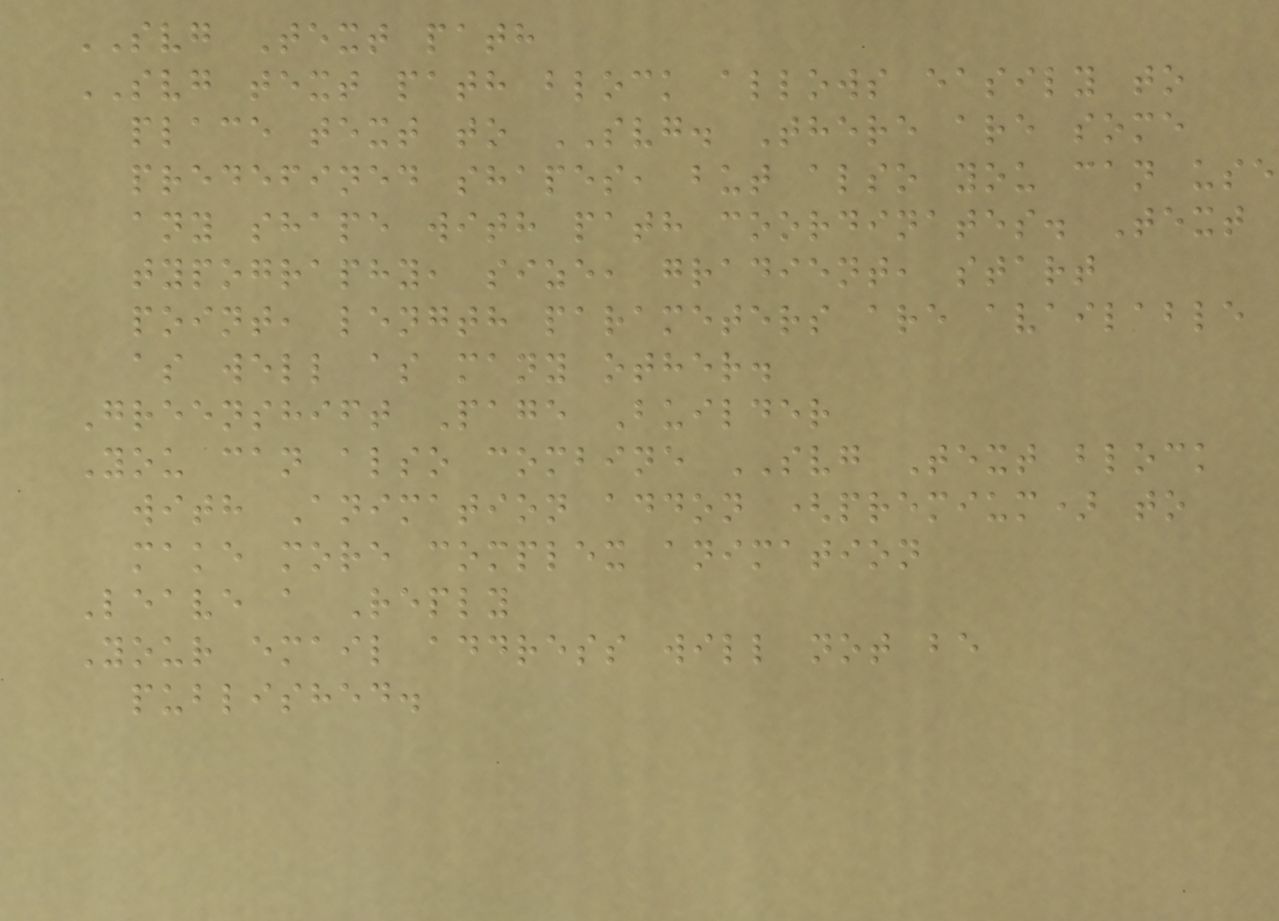SVG Text path
SVG text path block allows easily to
place text to SVG. There are some
predefined shapes, but also you can use
any shape with path coordinates. Text
typography, size, gradient, start
point, length parameters are available
as well as many other.
Greenshift Page Builder
You can also combine SVG Text block
with Animation addon (premium) to
make more complex animation
Leave a Reply
Your email address will not be
published.
